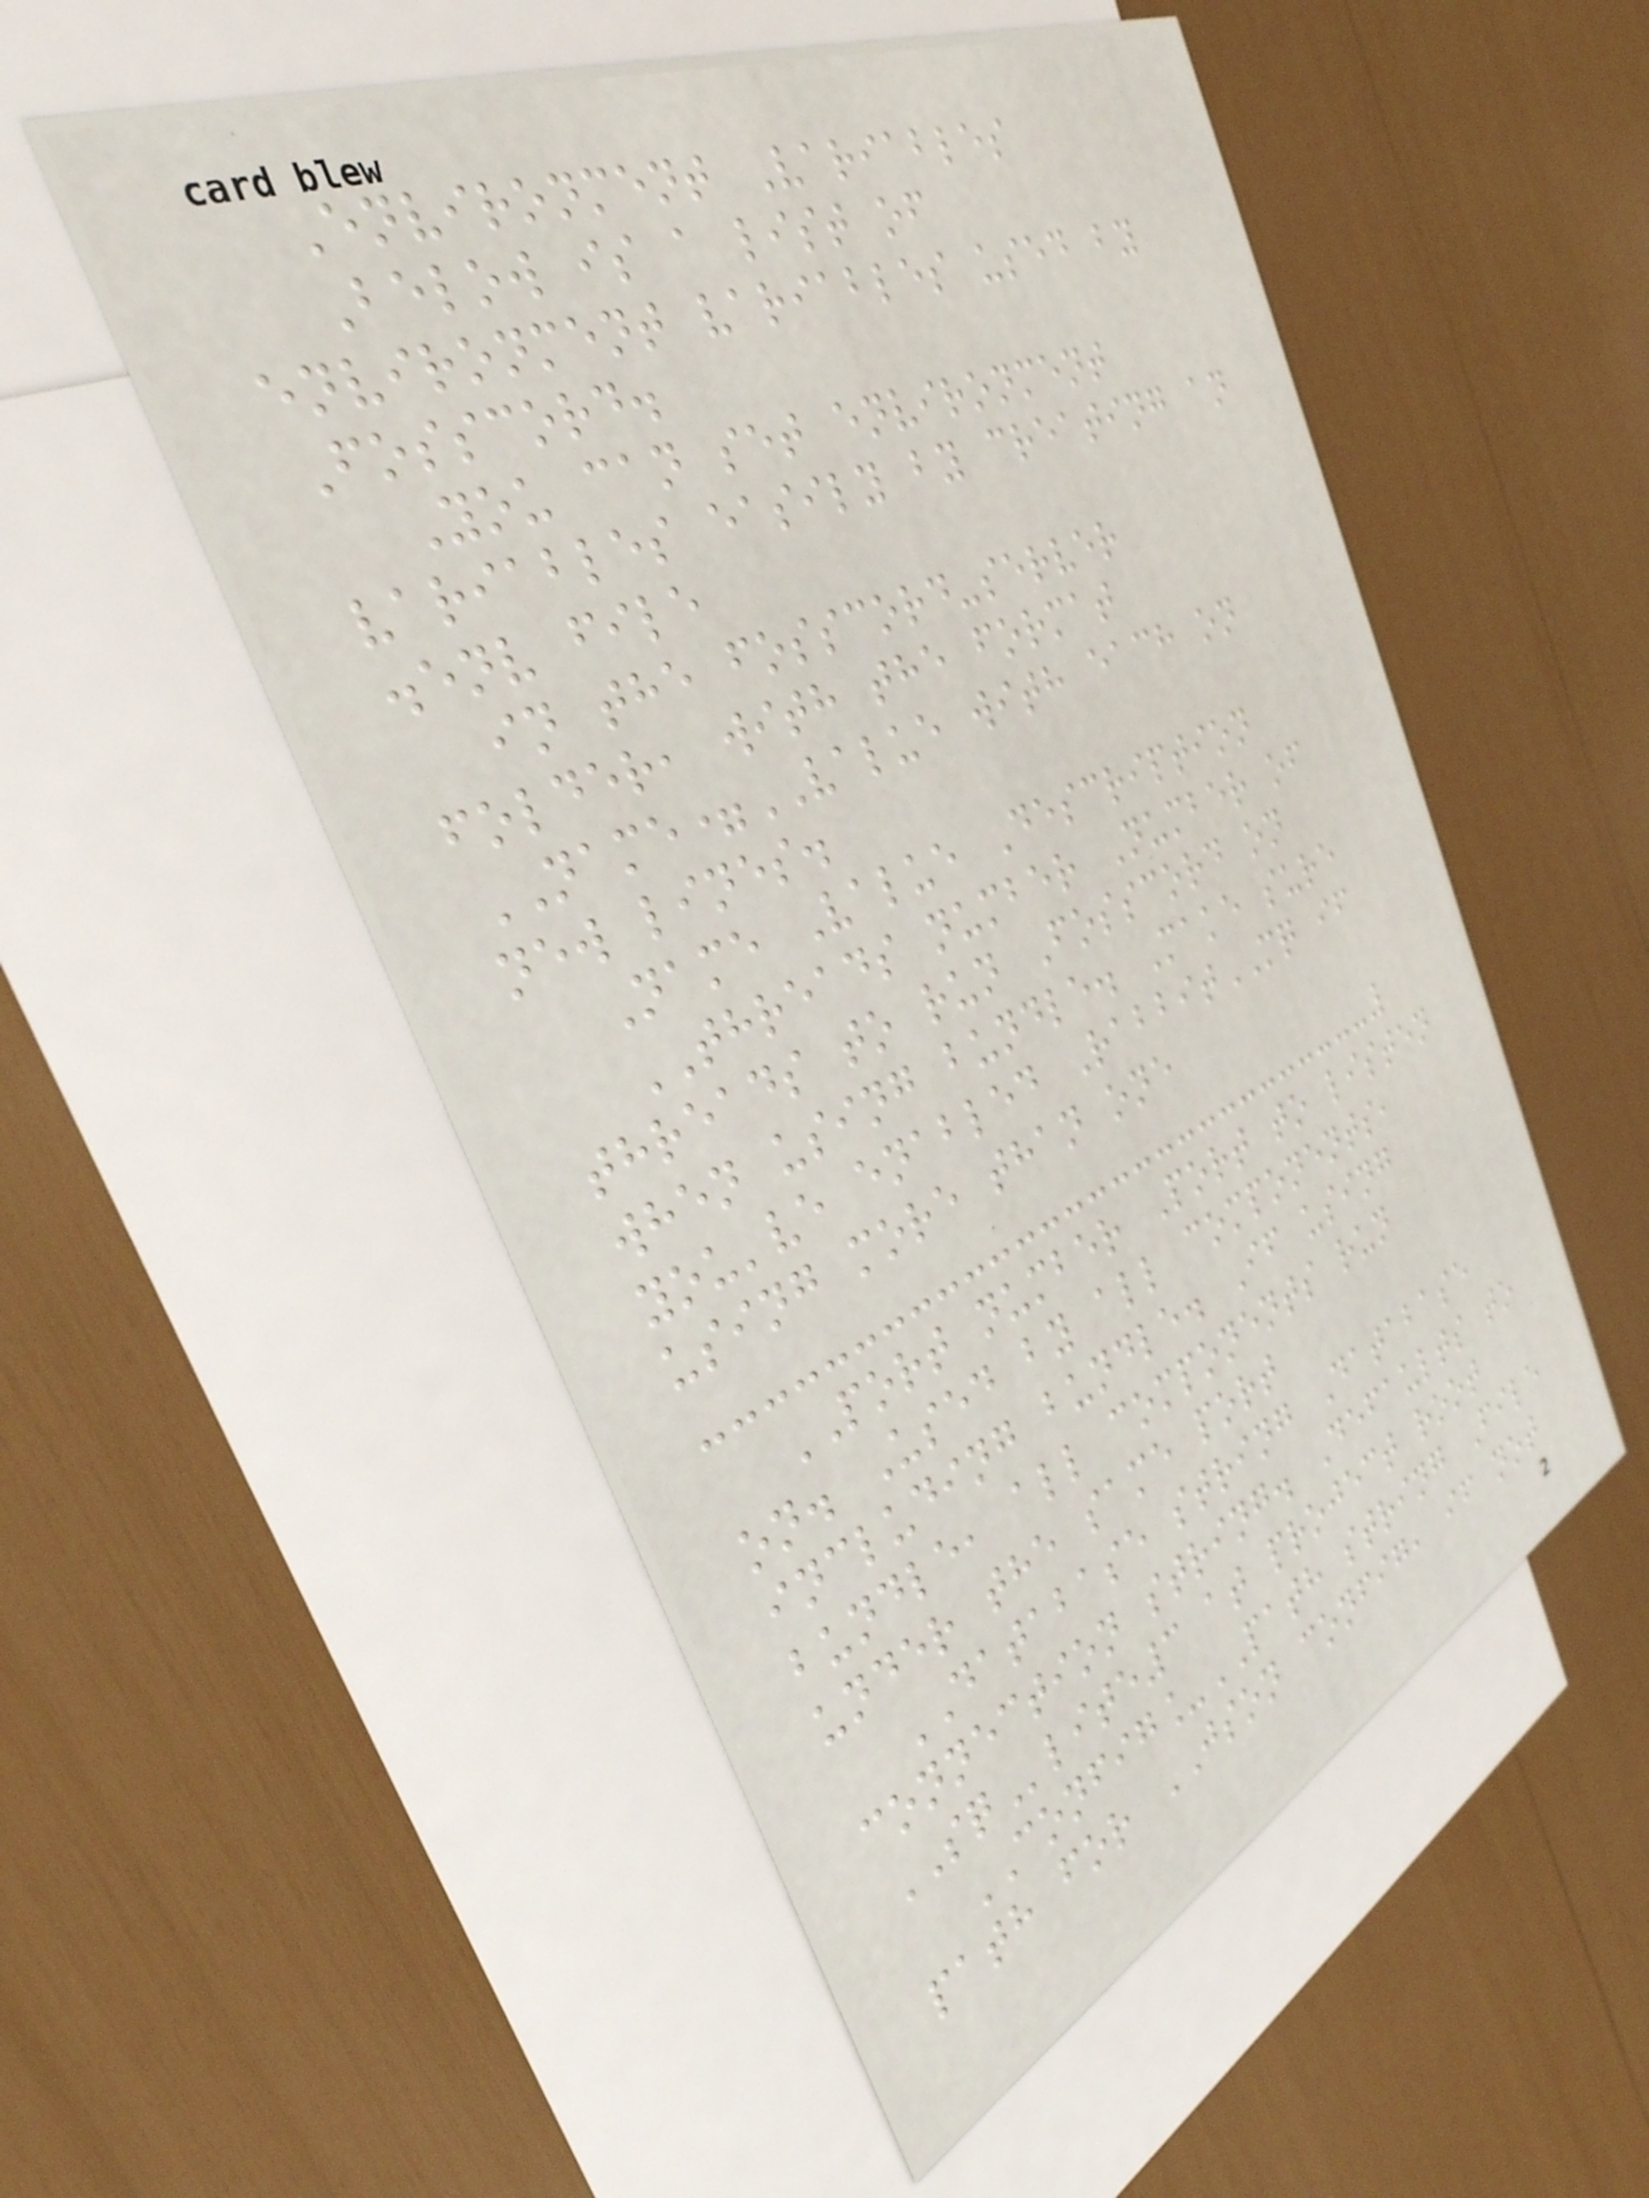Environment Variables
Below is a list of
environment variables used by
Fosscord.
You can set environment
variables easily by creating an
.env file
in the fosscord-server
folder, with the format
NAME=VALUE with each on
new lines.
Name Value Description
THREADS number Number of
threads to run Fosscord on
when using bundle. Make sure
you've enabled RabbitMQ if
using more than one
PORT number Port to listen
on. Used by all components,
including bundle. If using
bundle, all components run
under the same port
DATABASE string Database
connection string. Defaults to
SQlite3 at project root
CONFIG_PATH string File
path for JSON config, if not
